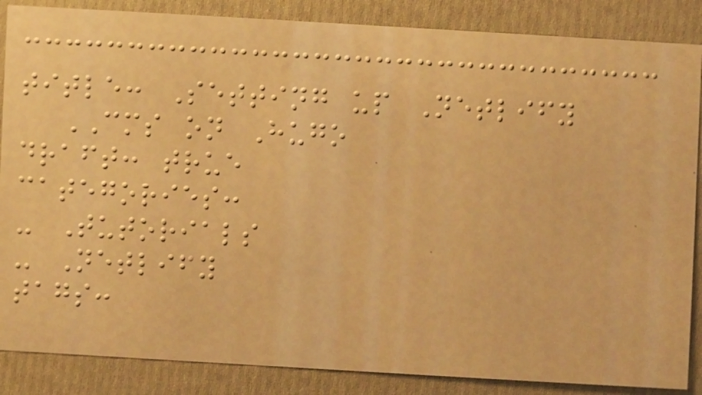title: Setting up Netlify
CMS on Hugo
draft: true
categories:
- Tutorials
- Netlify
tags:
